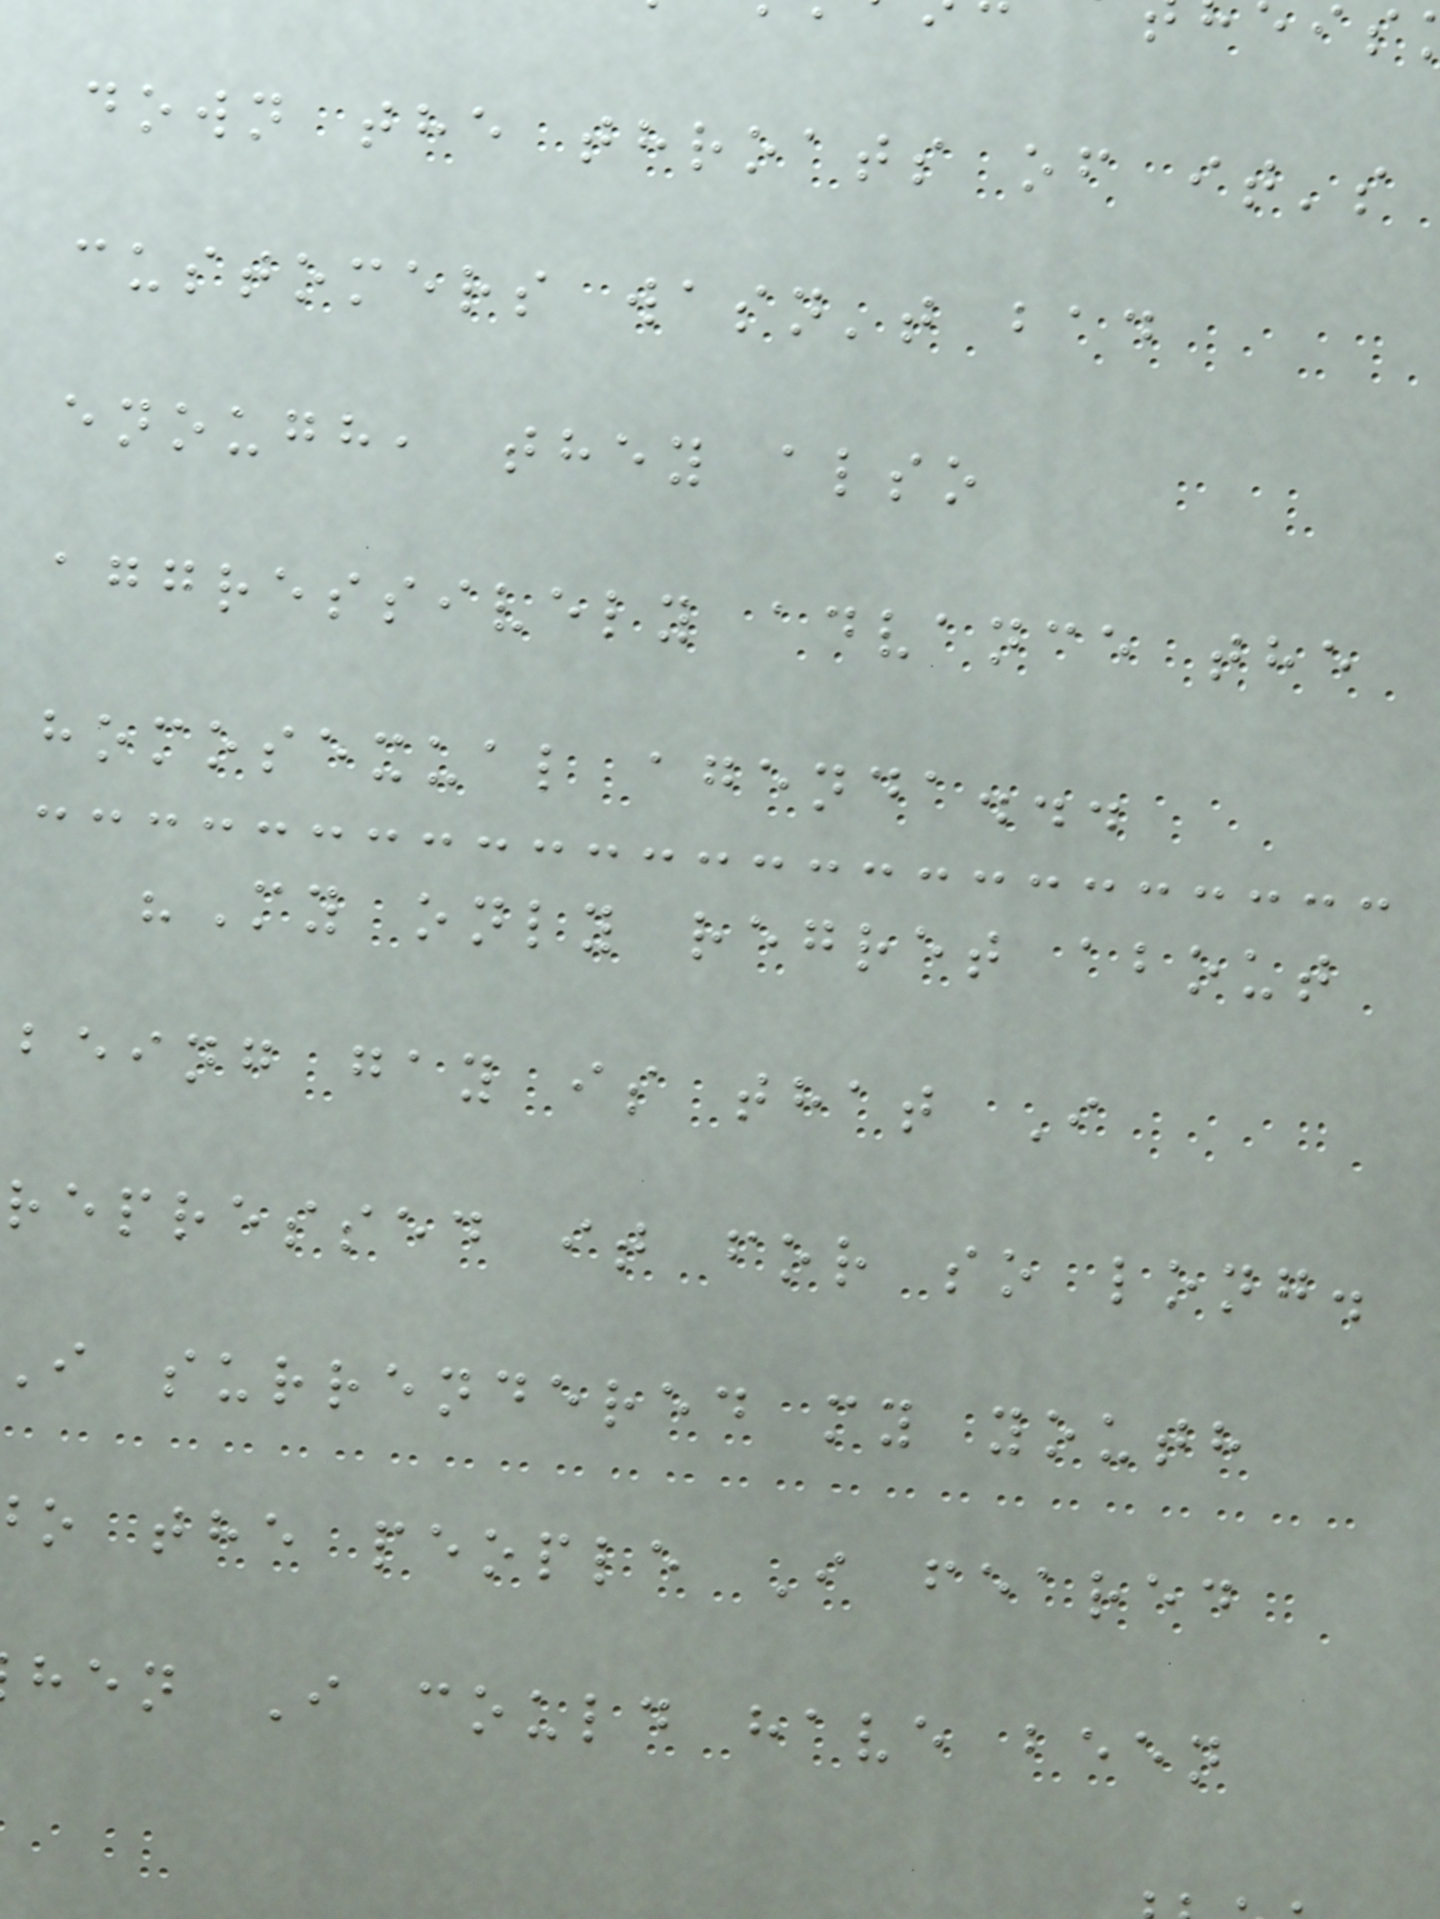down the throats of it's
customers wasn't bad
enough, they also
aggressively advance the
homosexual agenda...
"My only regret about
being gay is that I
repressed it for so long.
i surrendered my youth
o the people I feared
hen I could have been
